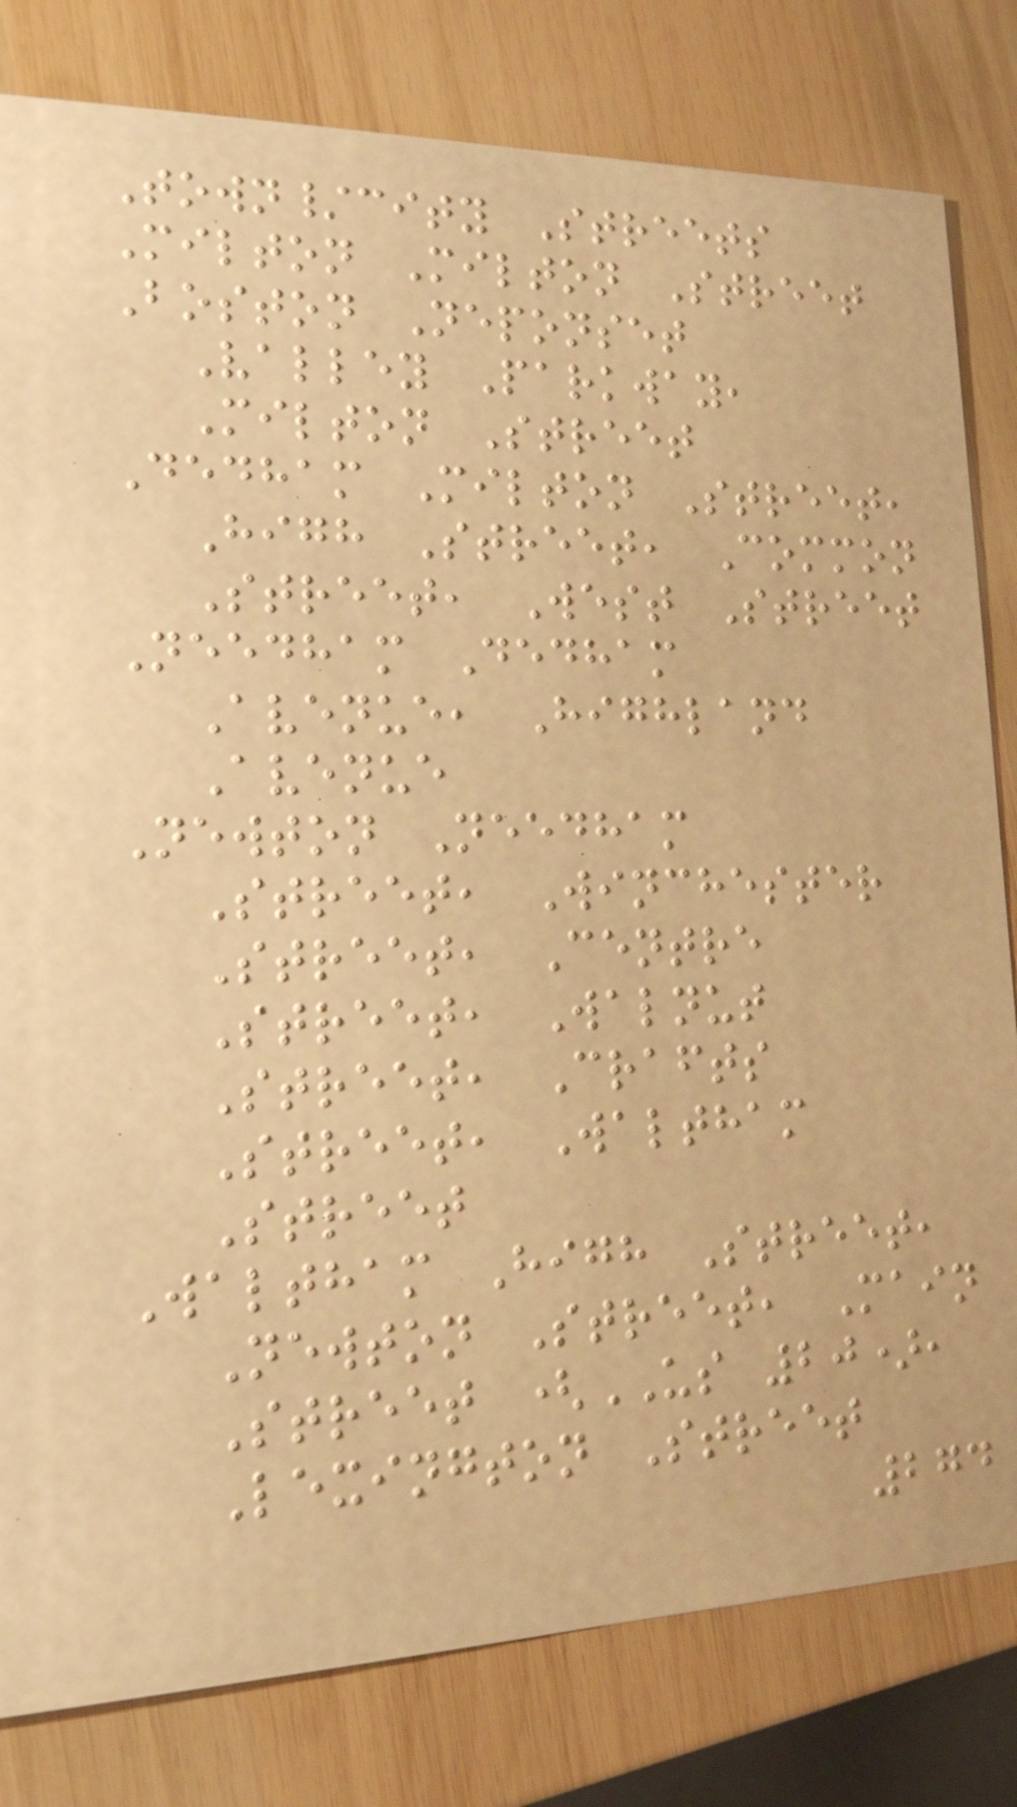Town/city Streets
Milton Milton Street
Boston Neponset
Valley Parkway,
Milton Street
Dedham Milton Street,
High Street, Common
Street, West Street
Needham Dedham
Avenue, Highland
Avenue
Newton Needham
Street, Winchester
Street, Centre
Street, Walnut
Street, Crafts
Street, Waltham
Street
Waltham High Street,
Newton Street, Main
Street (US 20),
Lexington Street
274
